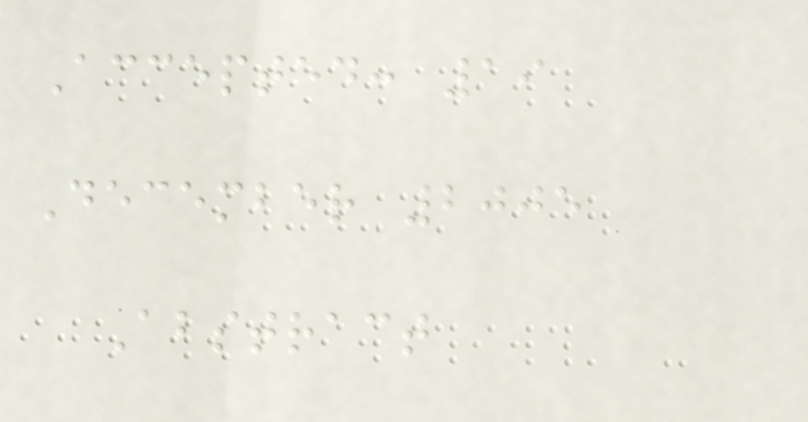Accepted: 19
December 2005
Abstract
